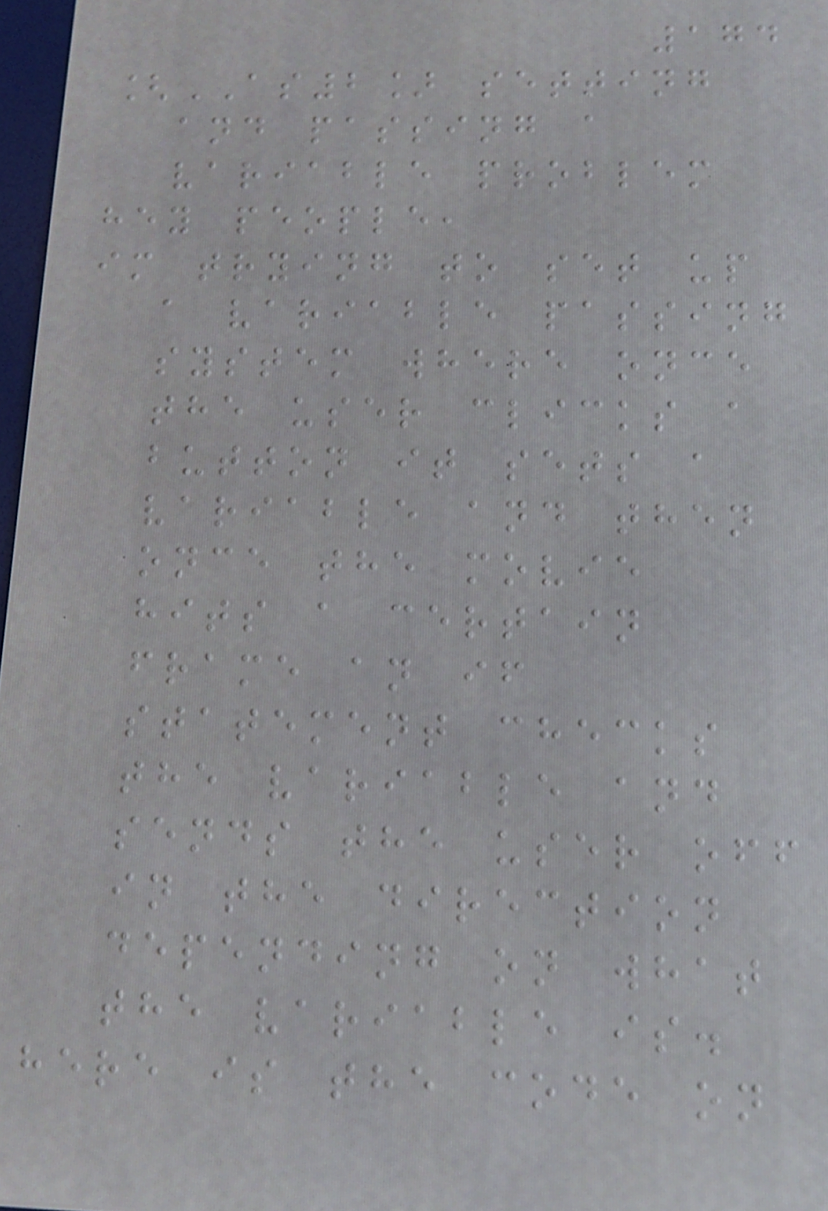174
[AS2] setting
and passing a
variable problem
hey people,
im trying to set up
a variable passing
system where once
the user clicks a
button it sets a
variable and then
once the movie
hits a certain
frame an if
statement checks
the variable and
sends the user off
in the direction
depending on what
the variable is.
here is the code on
